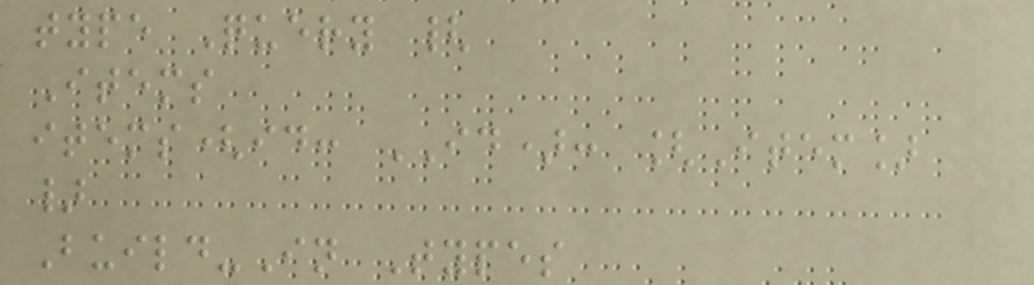type Query {
Items
items(id: ID): [Item]
}
Build-In Types
